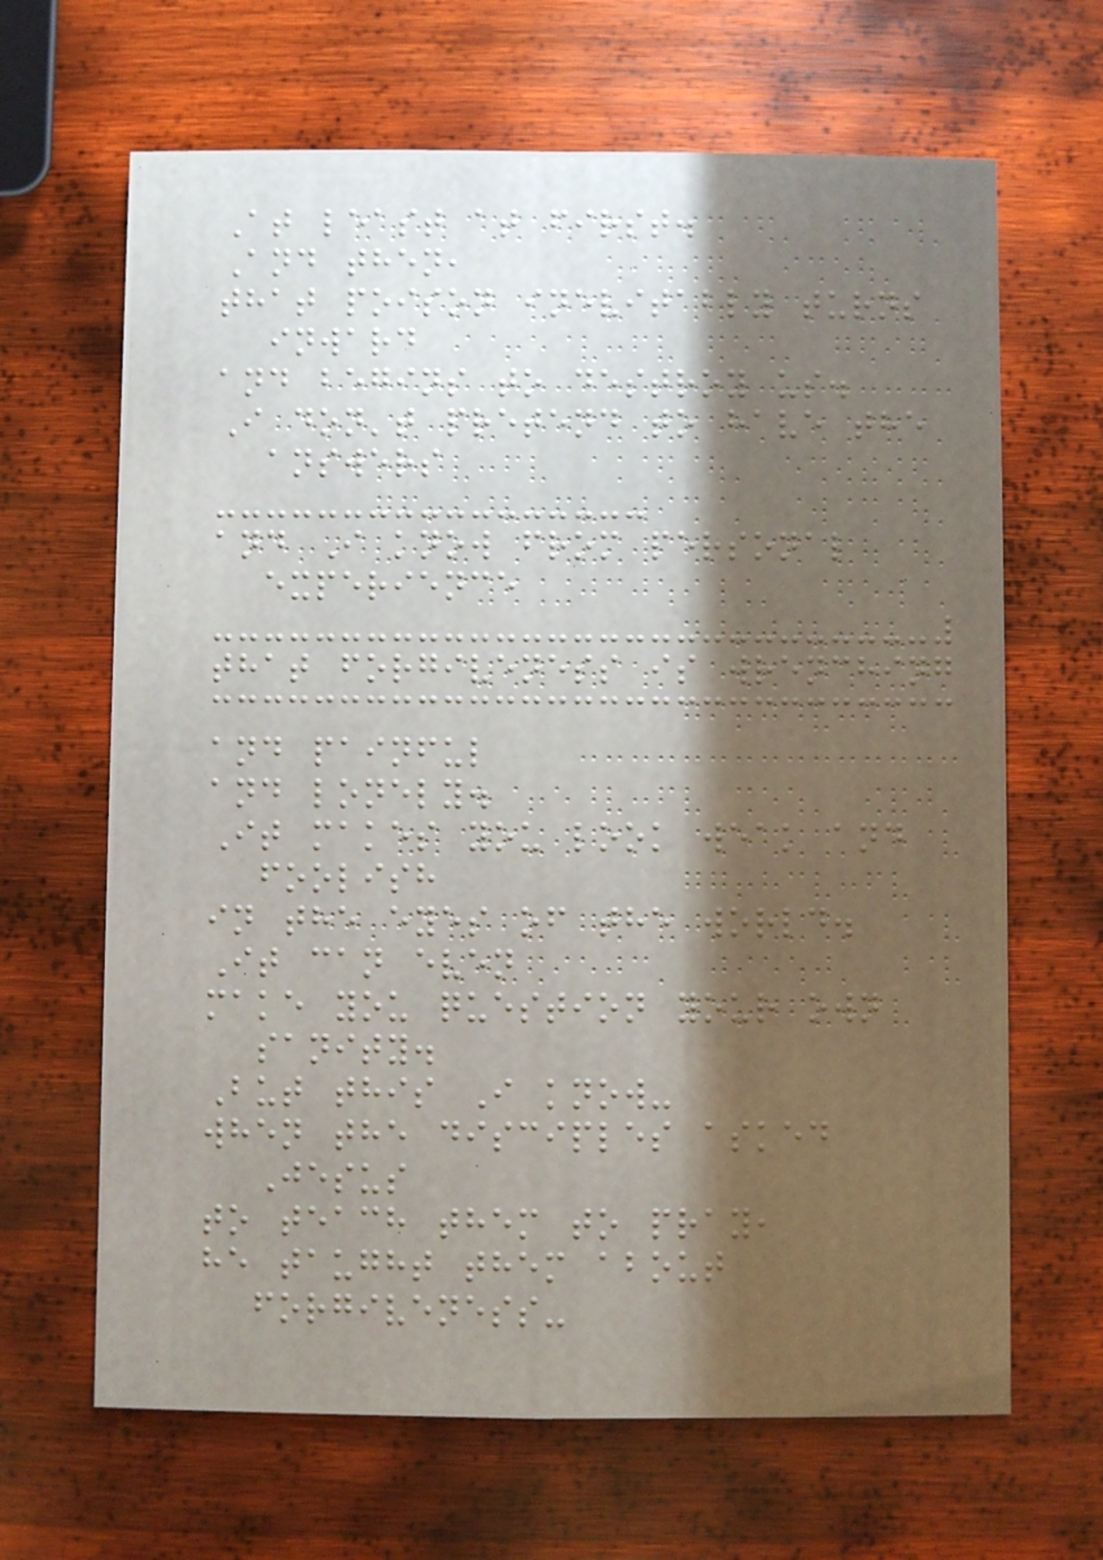At least at first.
And then,
that poison inevitably turns
inward
and begins to destroy us.
I don't pretend to have the
answers
and I know from personal
experience
that forgiveness is wrenching
and painful
and lonely.
It makes you look weak and
foolish
in the eyes of the world.
It can even
make you question your own
sanity.
But this I know-
when the disciples asked
Jesus
to teach them to pray,
he taught them about
forgiveness-
